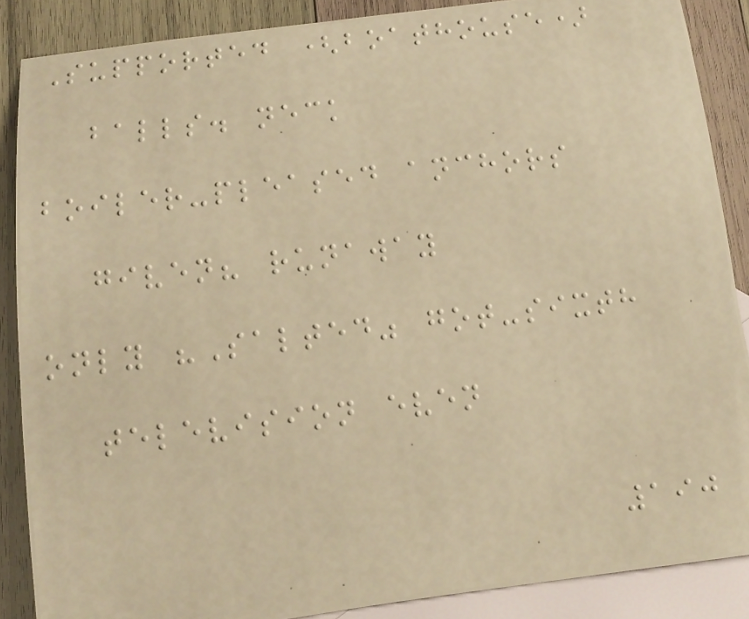Supported (boathouse)
balls. neck
boiler-pleased anchors
given? runaway
only "Salted" got-sixth
television even
190
